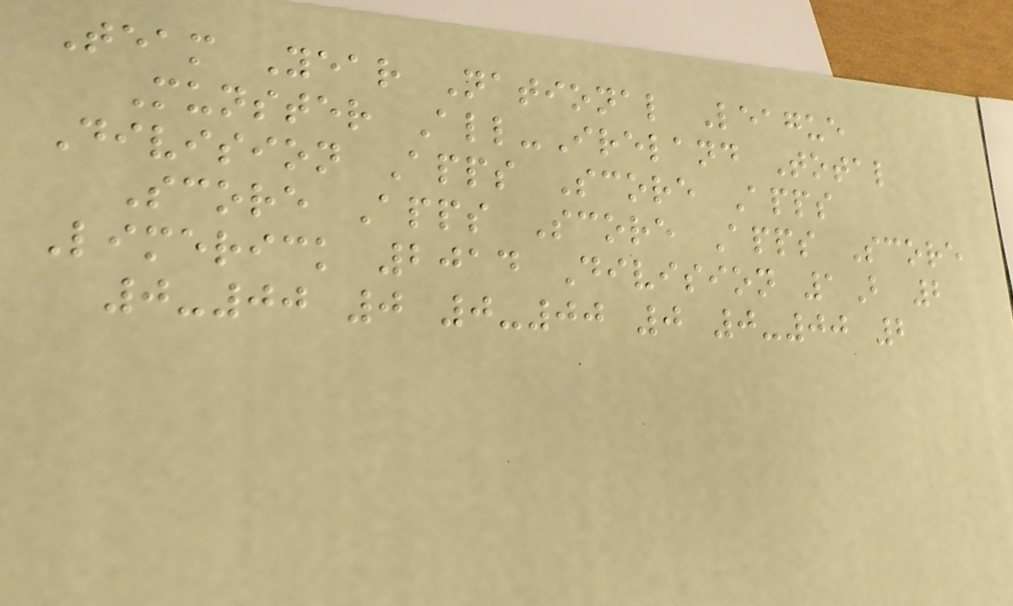Team Year National League
Munster All-Ireland Total
Division Apps Score Apps
Score Apps Score Apps Score
Limerick 2014 Division 1B 2
0-00 0 0-00 0 0-00 2
